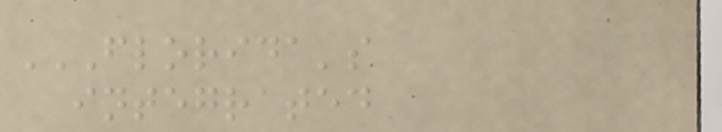FLORIDA'S
INTEGRATED
